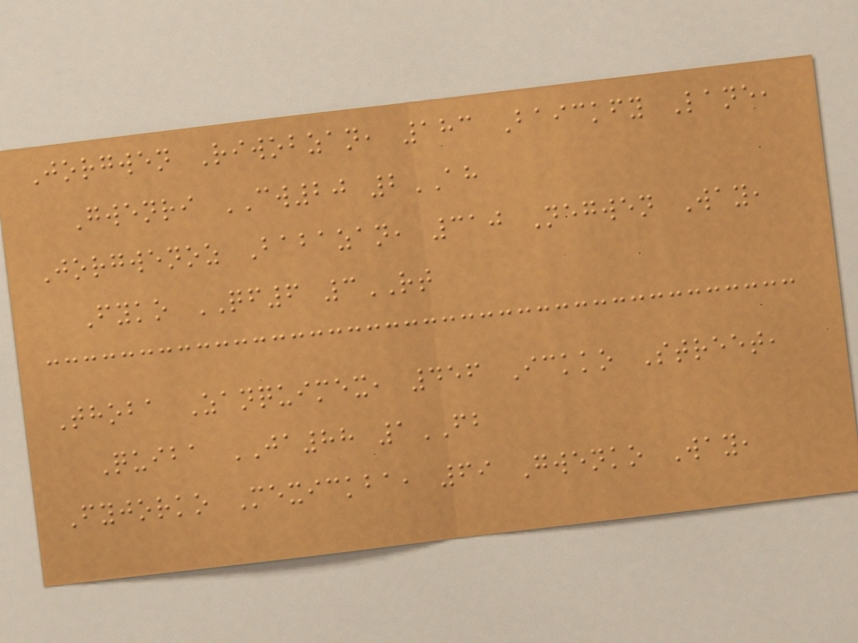Jorgwen Riwobzan, 183 Baickfy Lane,
Gwenri CW20 2AH
Jorgwenoz Babazan, 310 Negwen Way,
Fyko QF6 3RT
Thoba Zanquimex, 456 Ickko Street,
Quiba JA88 1FB
Fyjorko Mexickba, 69 Gwenko Way,
